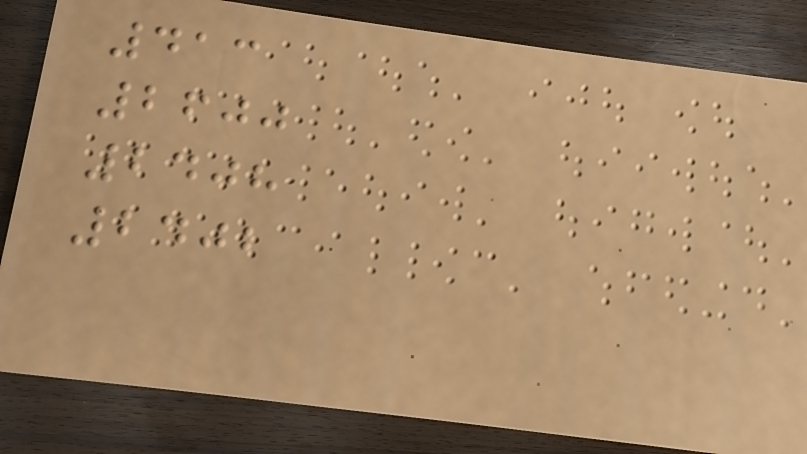413
2600
2408
2402
